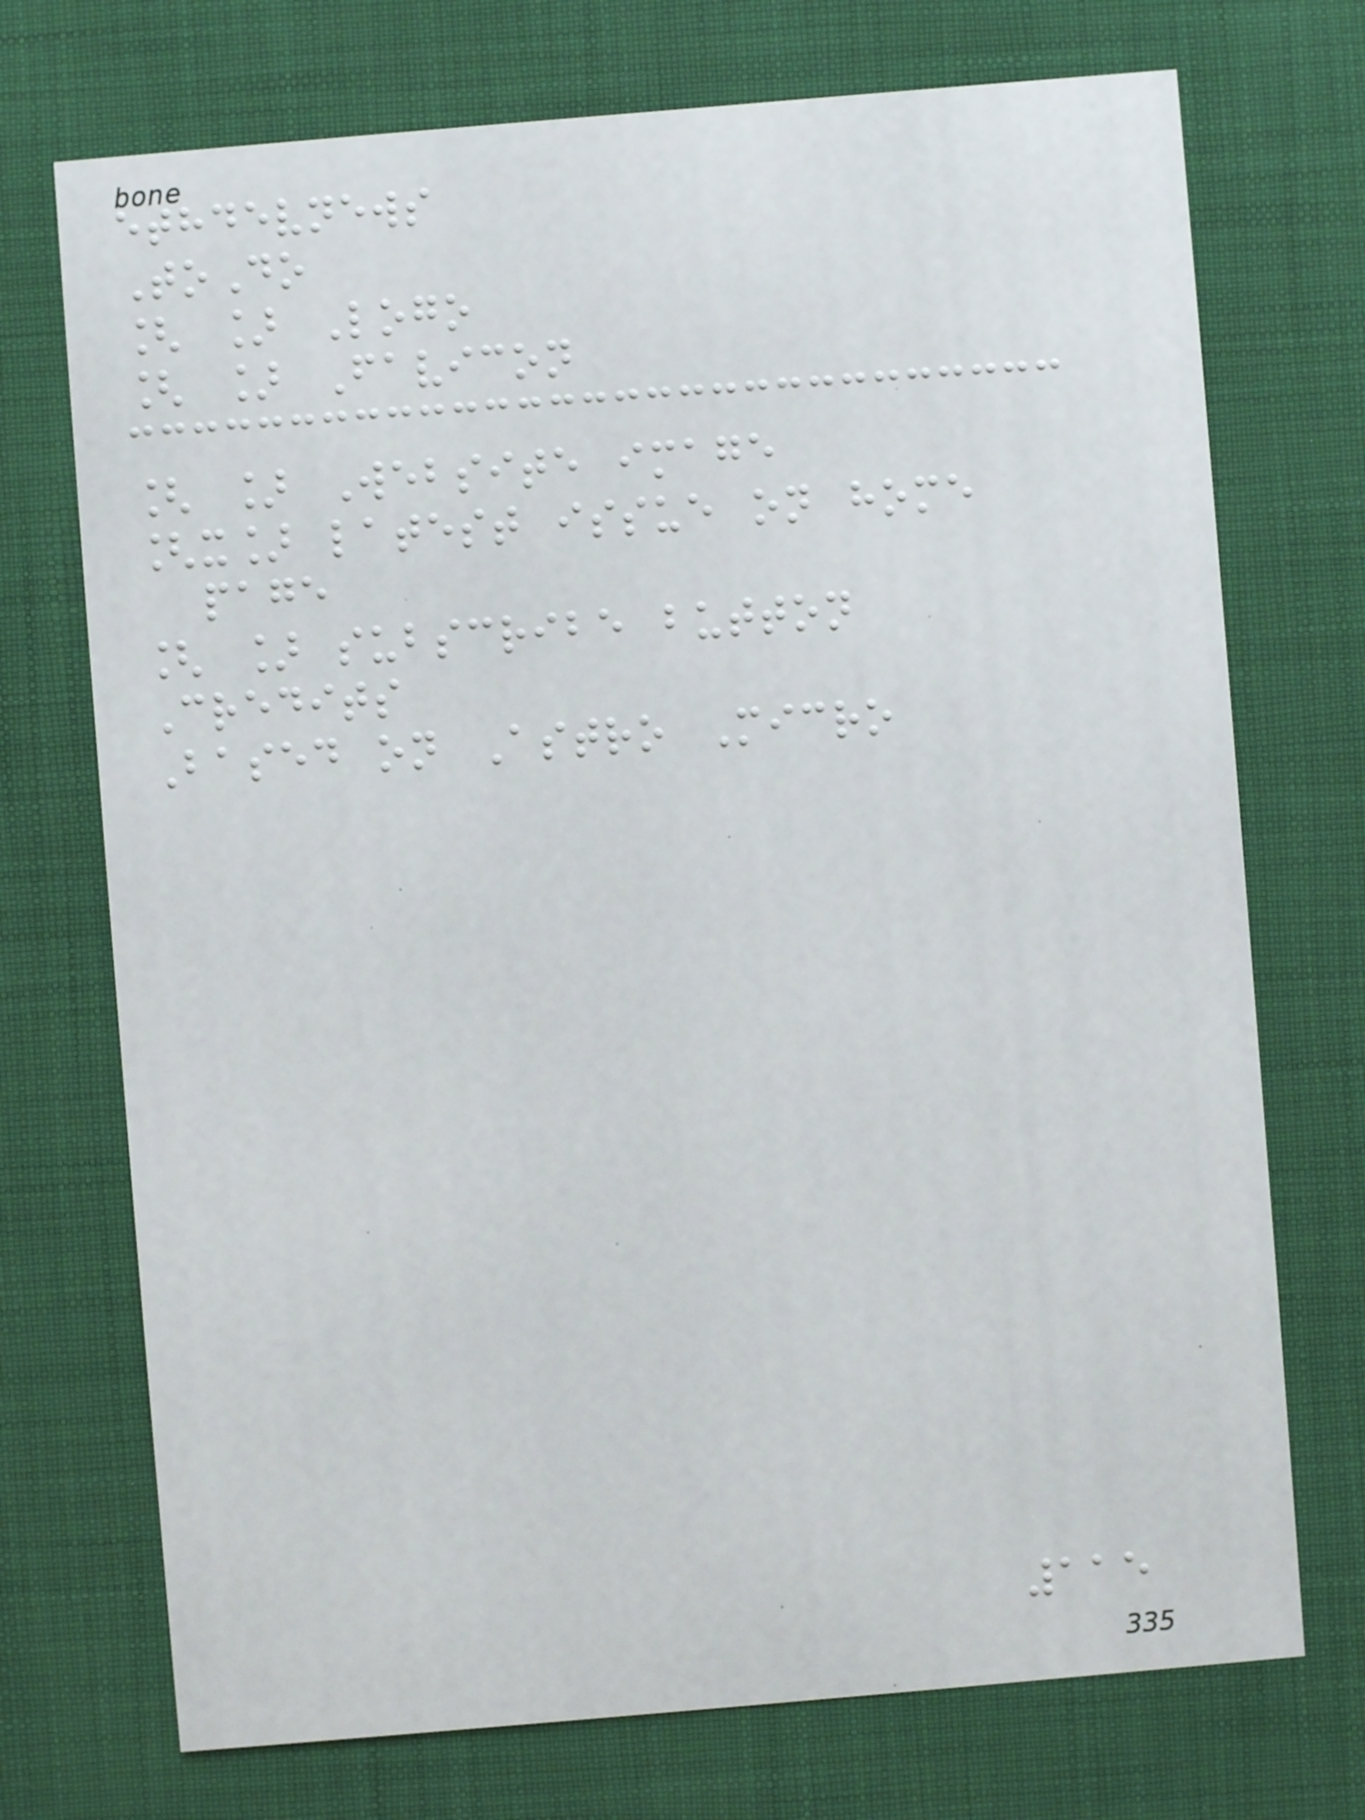ethdevnews
ToDo
[ ] Logo
[ ] Favicon
[ ] Website image
[x] latest issue on home
page
[ ] subscribe button
Credits
Based on Astro Micro
115
